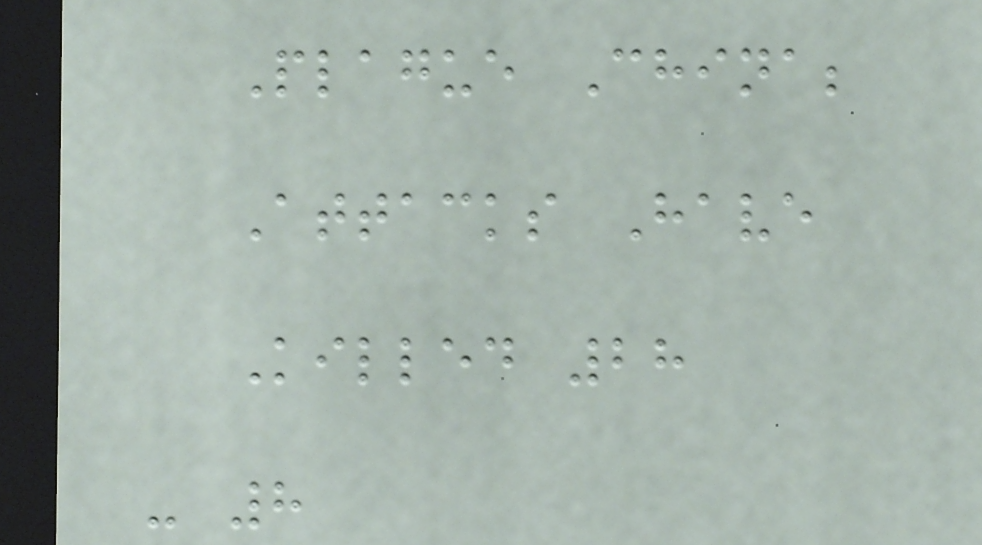Plague China;
Attacks Have
Killed 28
- 8
